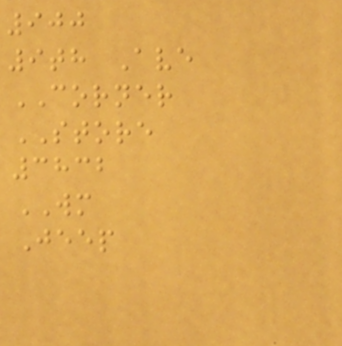900
9th Ave
CORNER
STORE
3832
WM
Jeep
